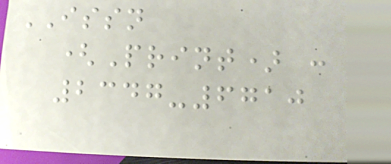ISSN
(Print) :
2347-6710
